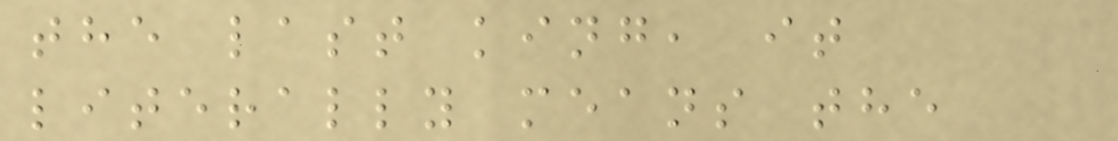the last king, it
literally means the
